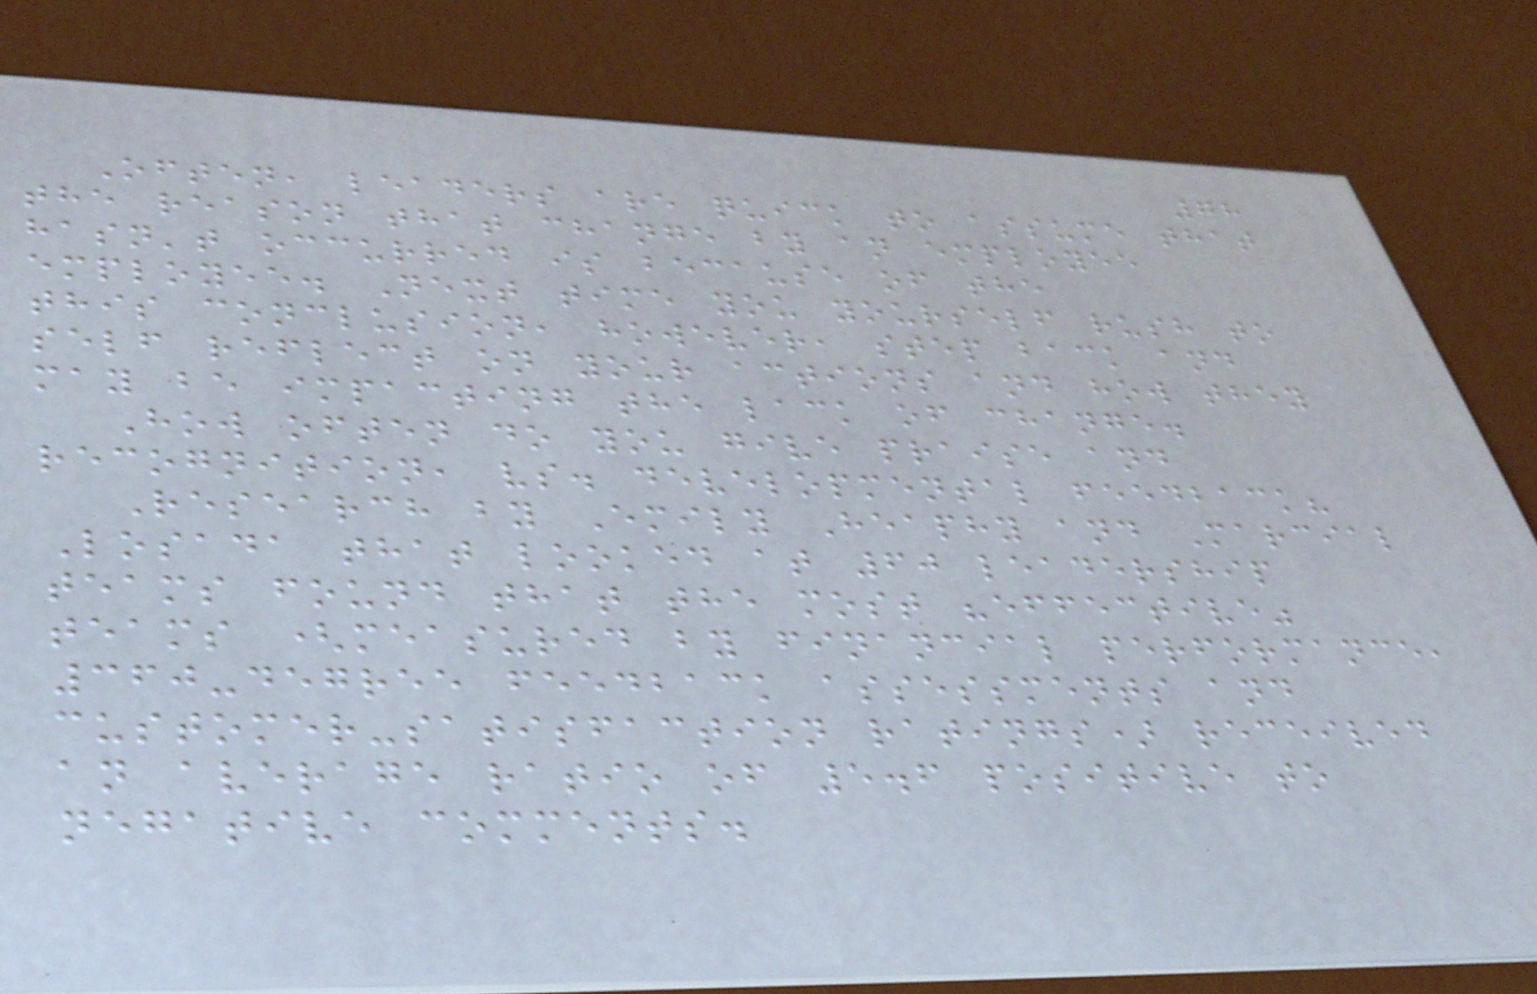78
Often, leaders are quick to assume that
the reason that change by an employee
hasn't occurred is because of the
employee. Next time you yourself rush to
this conclusion, however, step back and
self reflect on your actions and how they
may be impacting the lack of change.
How often do you give praise and
recognition, vs. developmental feedback?
Research by Emily Heaphy and Marcial
Losada that looked at 60 leadership
teams found that the most "effective"
teams (measured by financial performance,
360-degree feedback assessments and
customer-satisfaction ratings) received
an average ratio of 5.6 positive to
negative comments.
